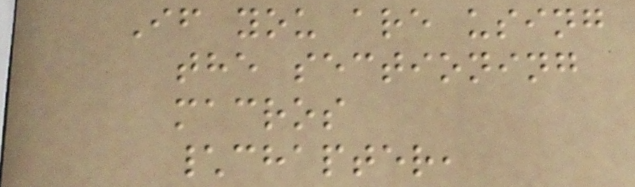If you are using
the sectioning
macros
\chapter,
